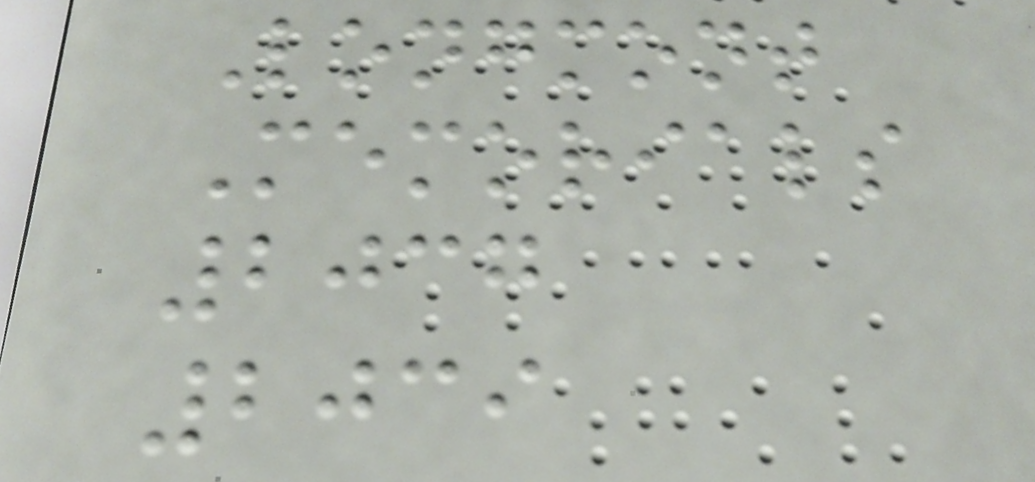Longmont
Memorials
2037
2039
